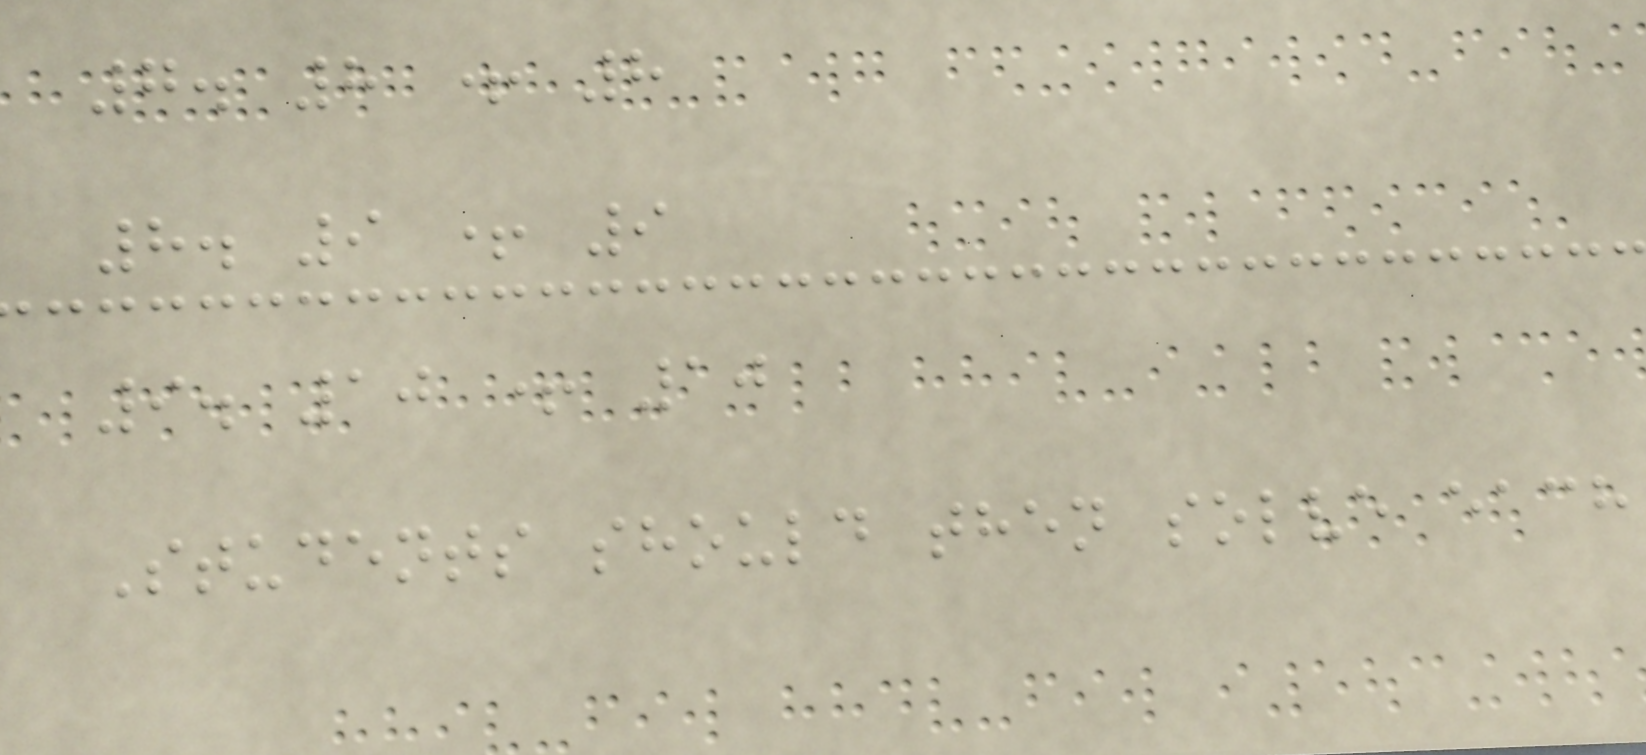7. 8 + 8
8. 9 + 9
9. 10 + 10
Students should then solve each
